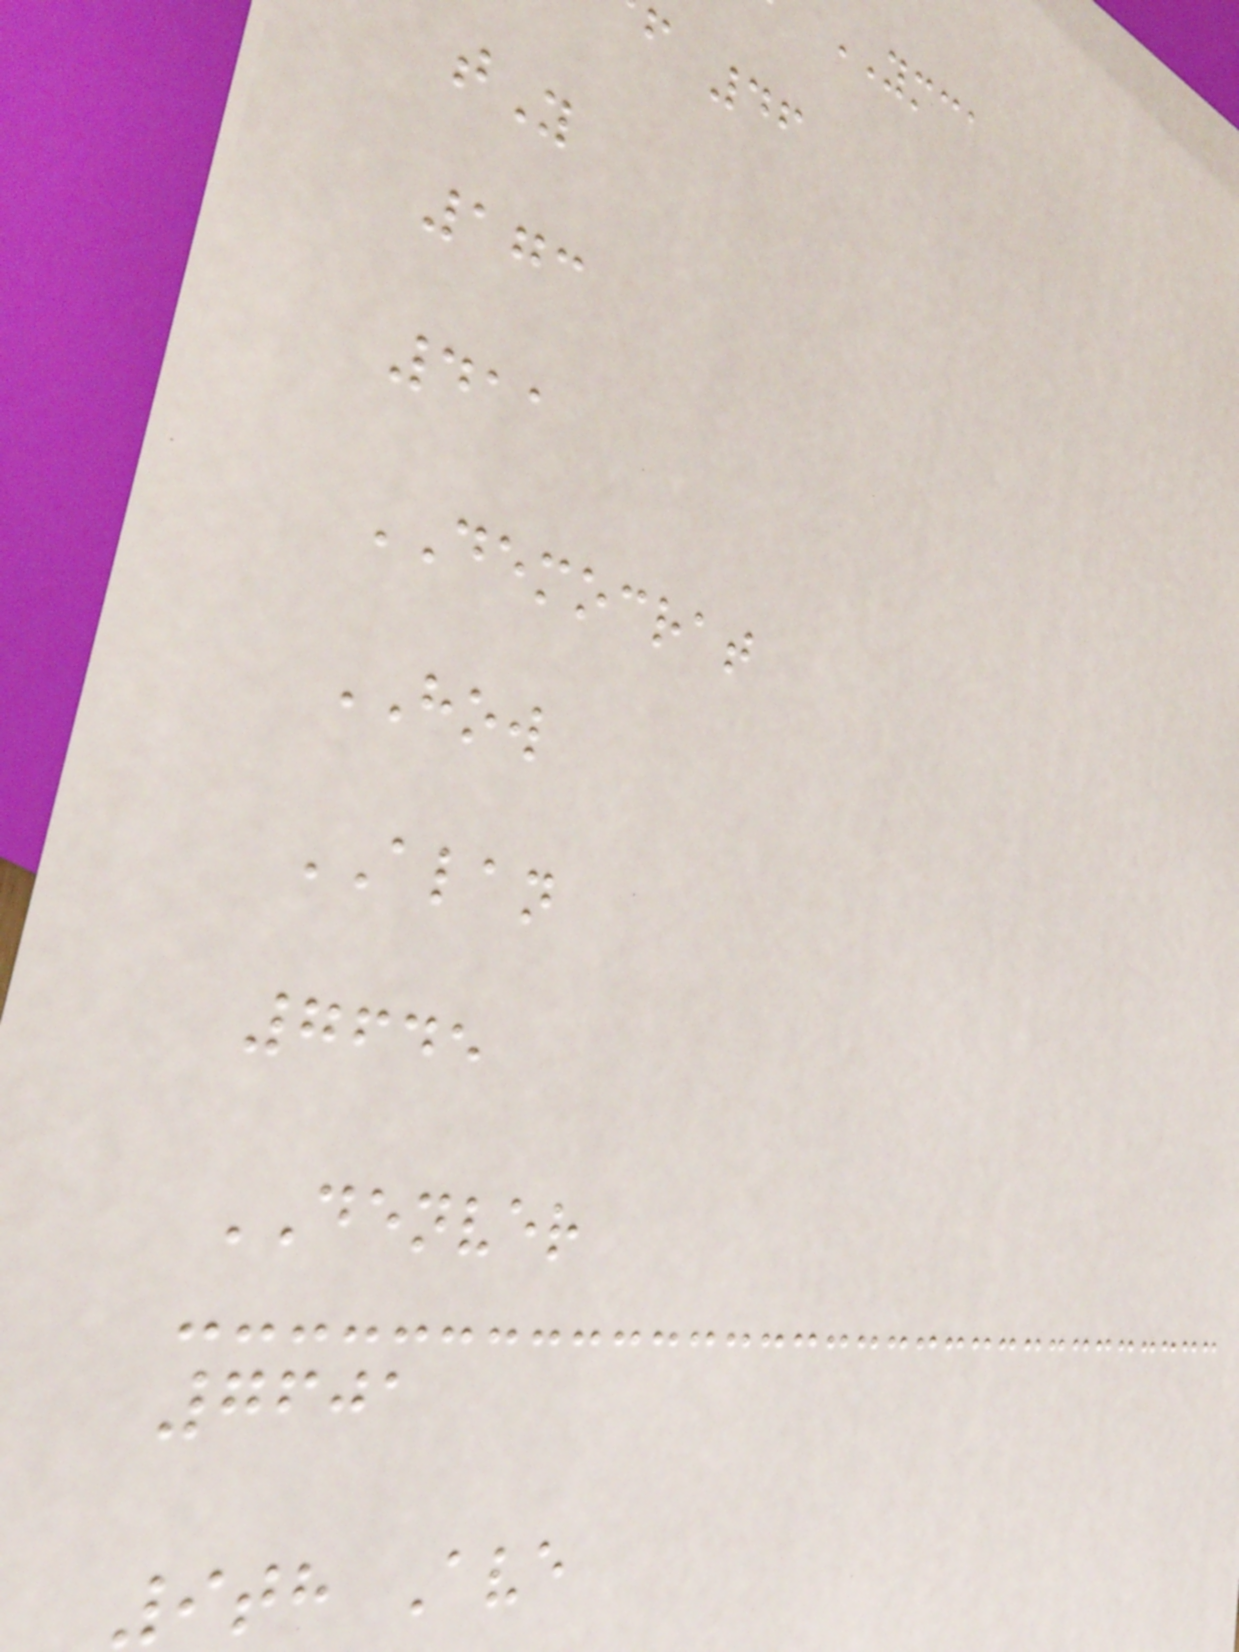YMCA
f 46
tY
173
411
DEMOCRAT
HOW
ALAN
7645
DENVER
7601
9th Ave
